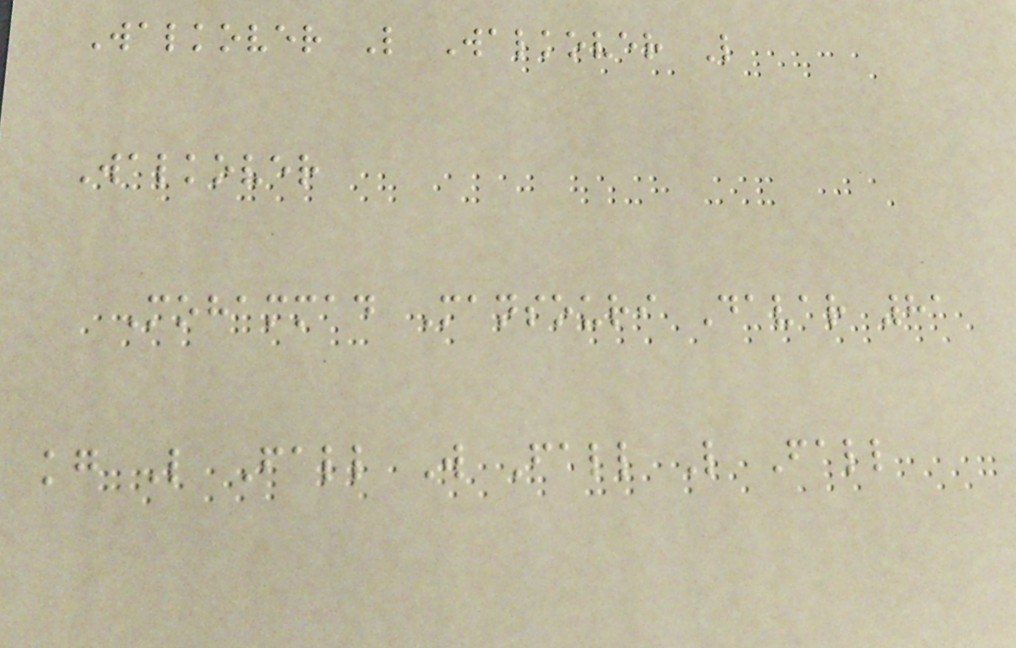Walkover L Walkover L
Walkover
Mohammad Mansouri Davar 81
kg L Fall W Fall L Fall
